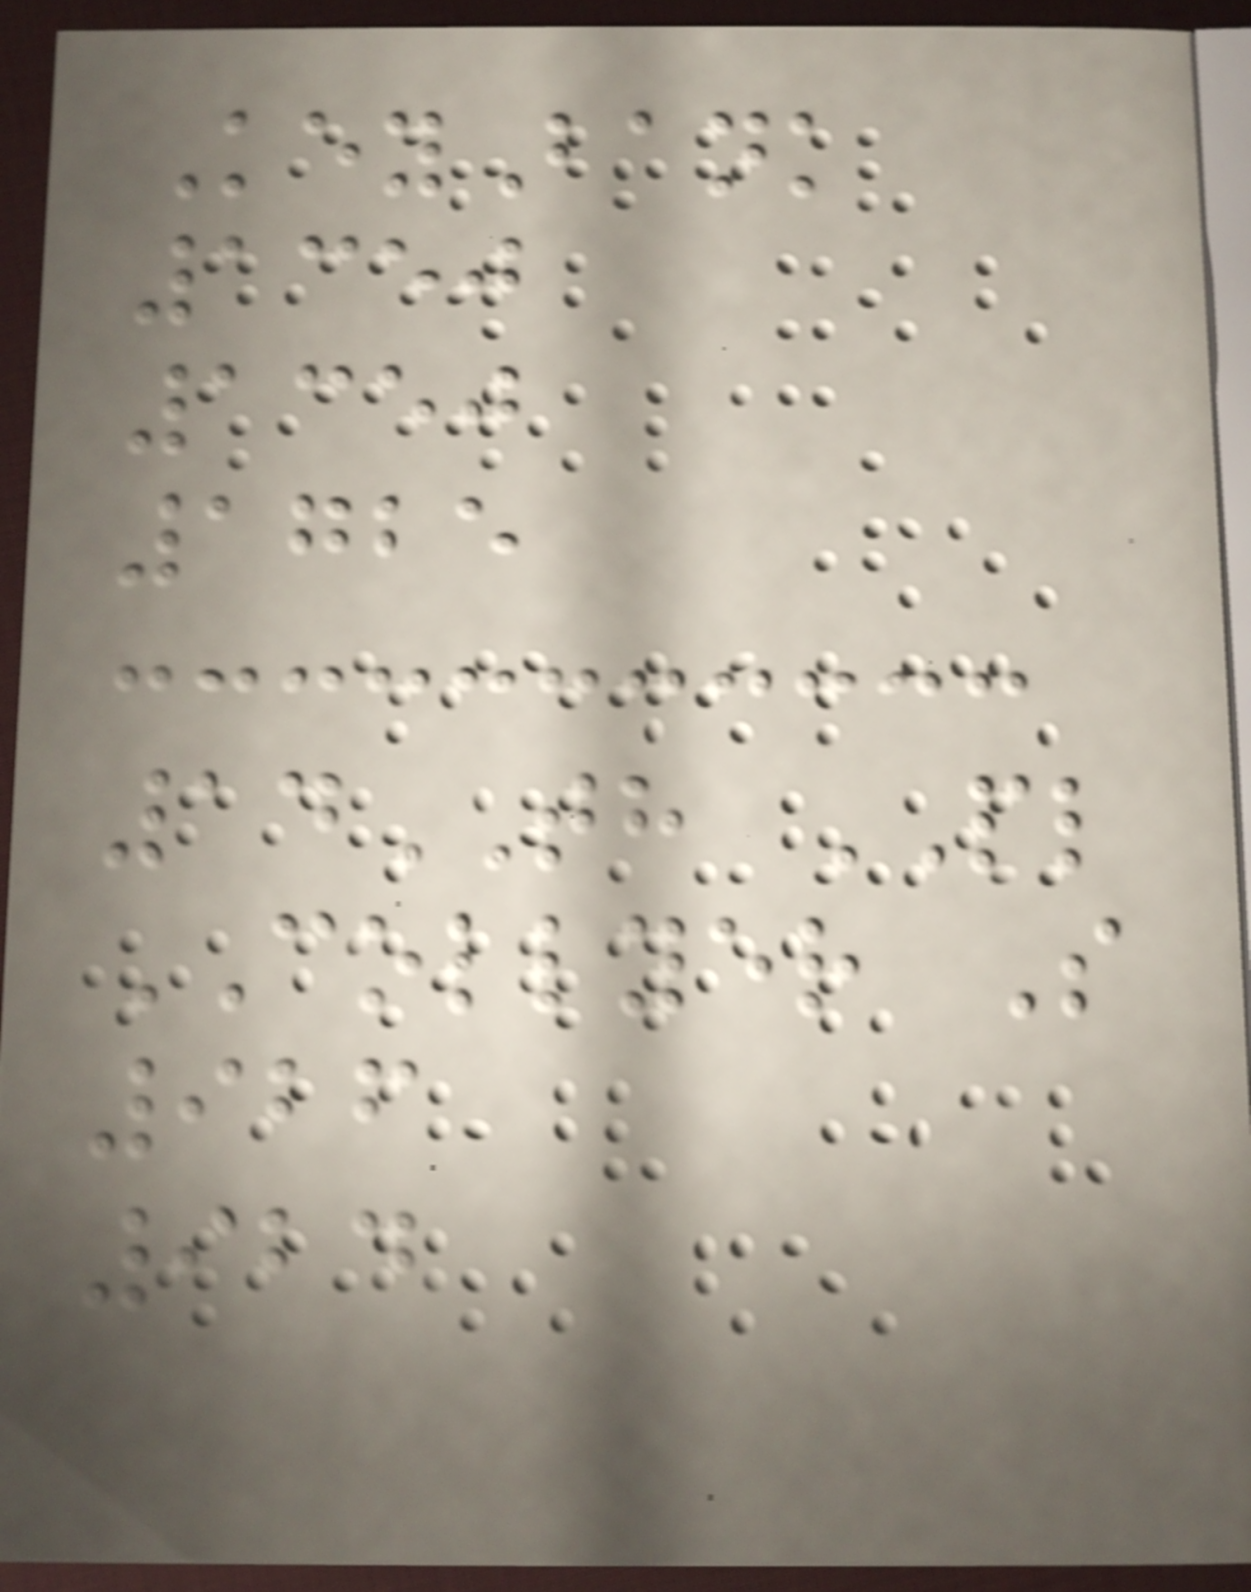KeyBank
1350
1350
1725
14TH PL
COLLYER S
926
924
